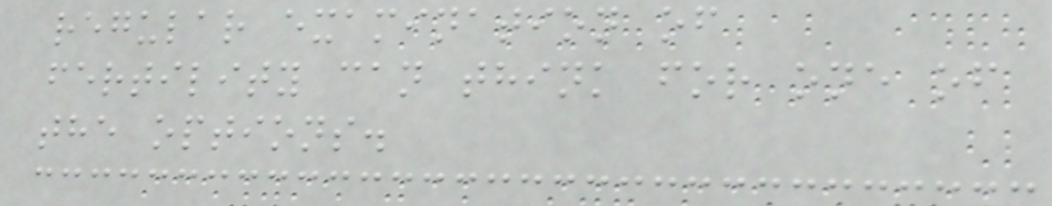regular examination of
fertility can think for one of
the options.
